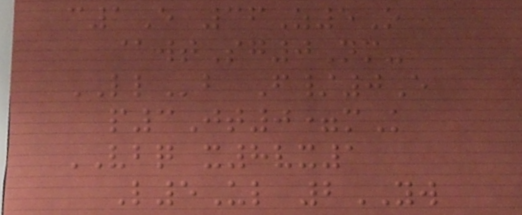c1E 36Z5O
@wtSg0Nm-
LLb F/0E
p3Jt0=mK
VBQ x8vx1
L5Ul 2YW
